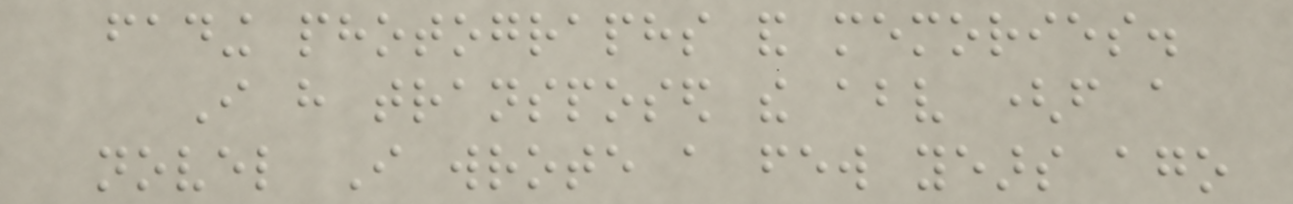fading photographs and memories.
I have transposed the above (from a
novel I wrote a few years ago
